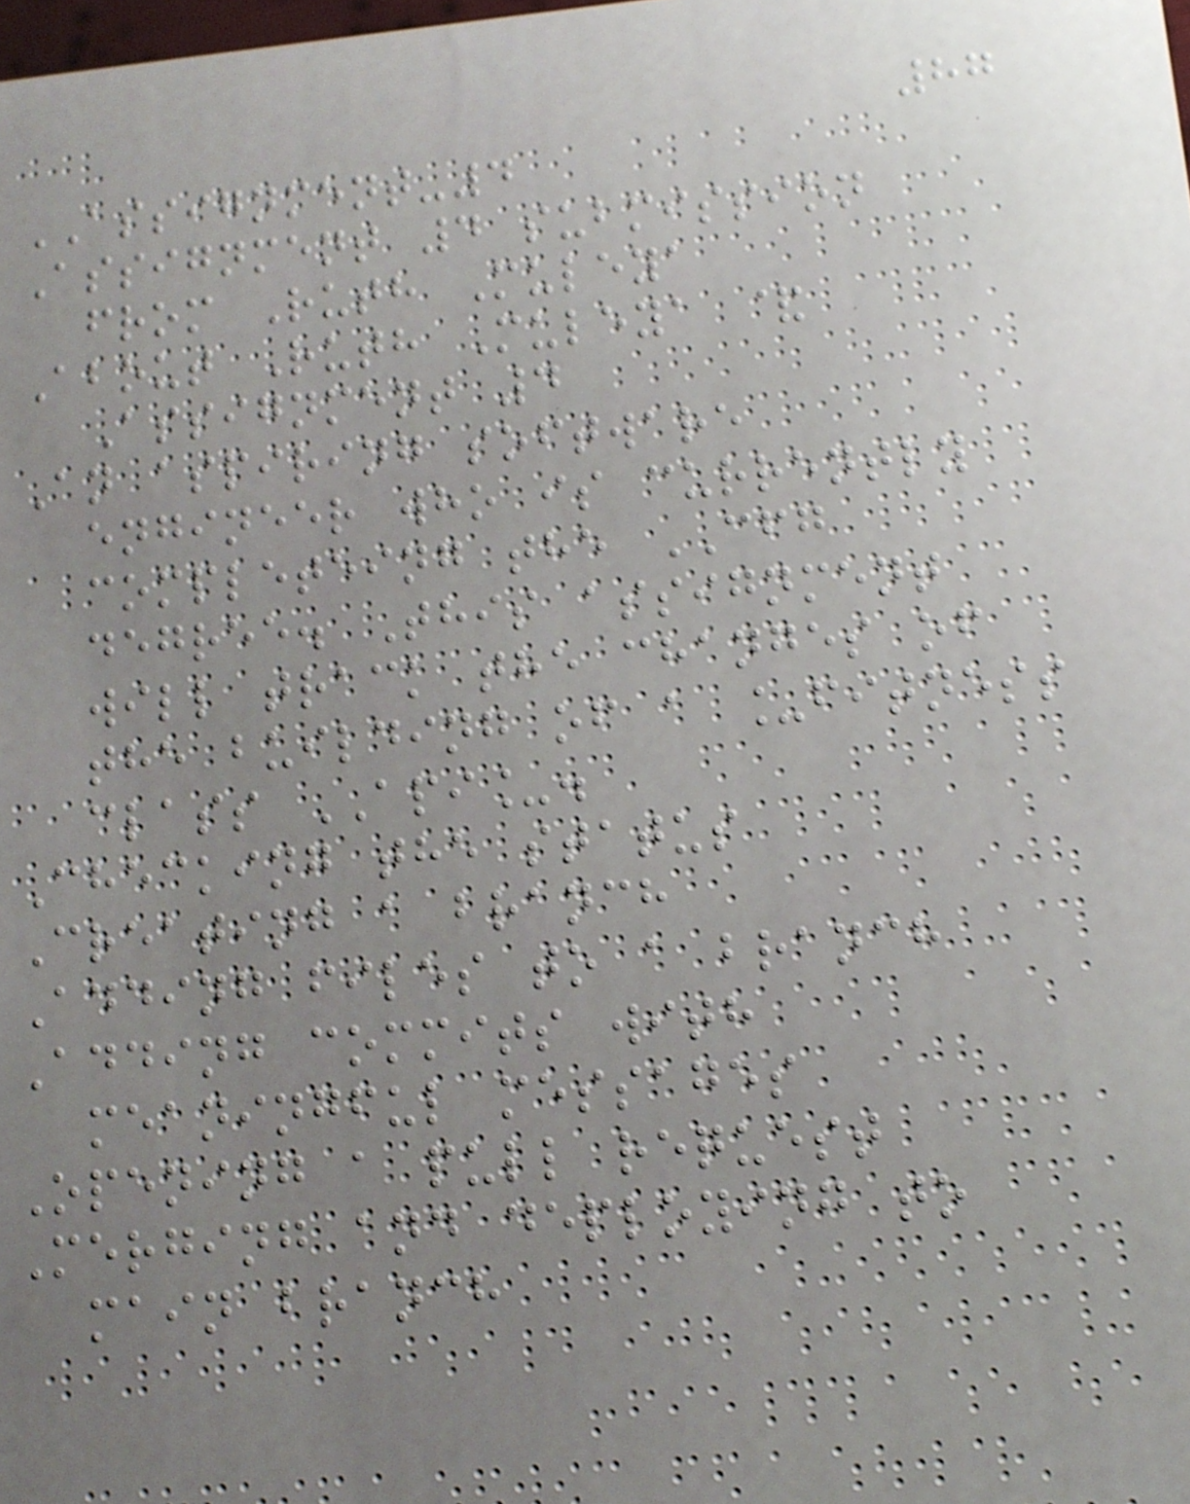87
ASSIGNMENT-4
Assignment 4 submission
from Ruth Muleya
About Ruth Muleya &
Assignment 4
An aspiring software
engineer who is currently
completeing the CFG
degree. This assignment
will track the changes of
the building of a _fitness
class API_.
Checking the status
Creating a branch
Adding files to a branch
Adding commits with
meaningful messages
Opening a pull request
Merging and deploying to
main branch
